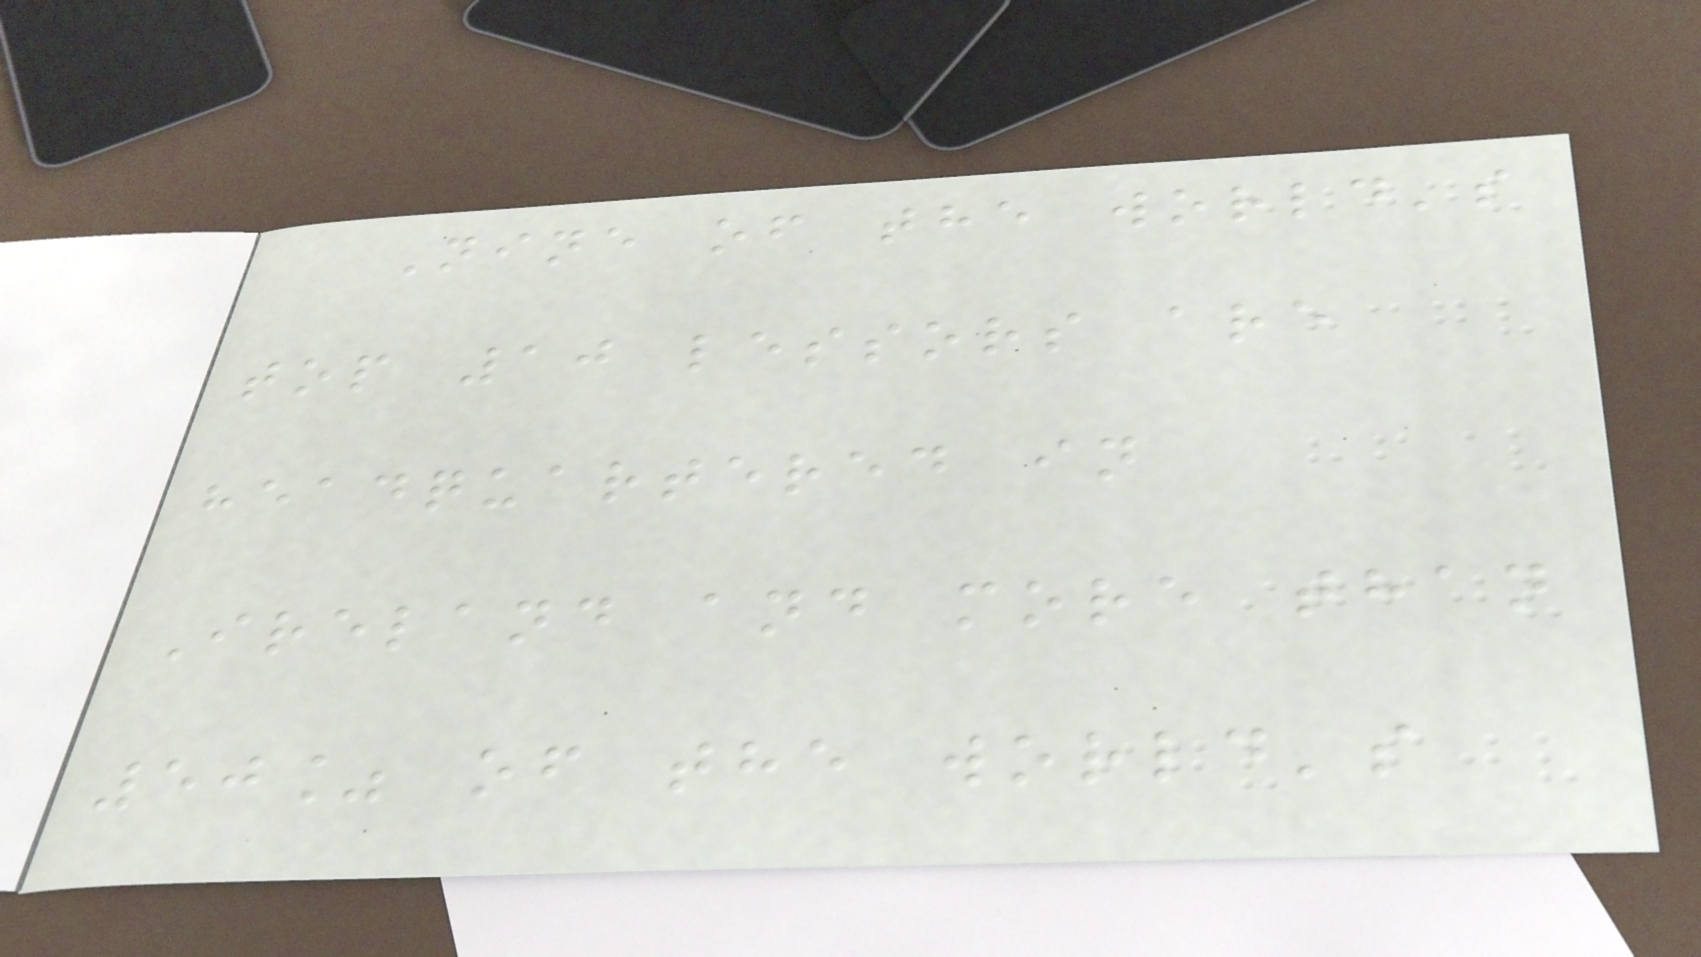Nine of the world's
top 10 lessors are
headquartered in
Ireland and more than
50% of the world's
